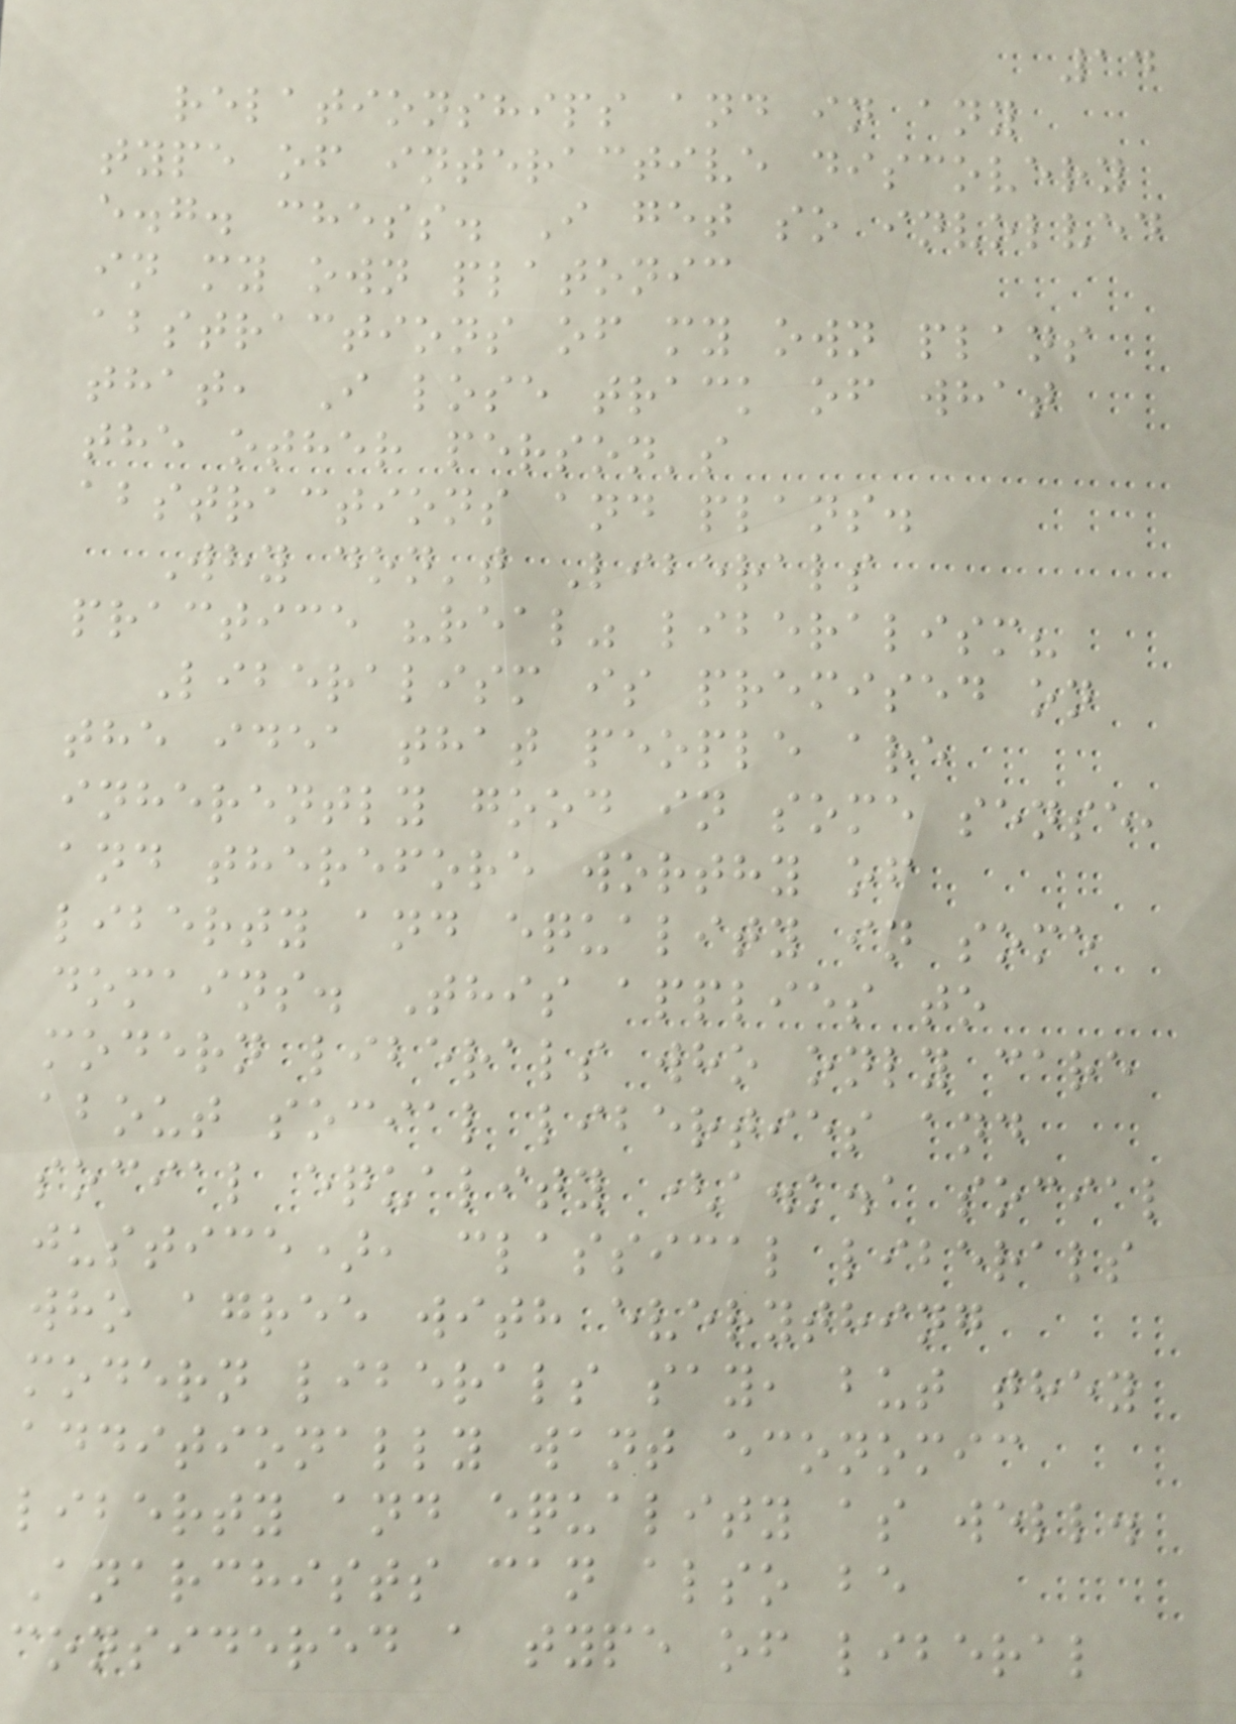14
relationships and in any
type of interactive discovery
e.g. chess. I get so involved
in my own platonic
abstractions of my own plans
that, I lose track of what
the other person's
abstractions and plans.
Why don't Liberals
practice "real" liberalism?
Liberalism is premised on
the idea that people are
inherently good in some sense,
and therefore worthy of
liberty and equality in some
domains. This applies to
modern liberals who only care
about social liberties and
social equality (a.k.a social
justice), classical liberals
who agree with everything
modern liberals say, but they
additionally want economic
liberty and equality as well.
Anarchists can also be
considered a type of liberal
